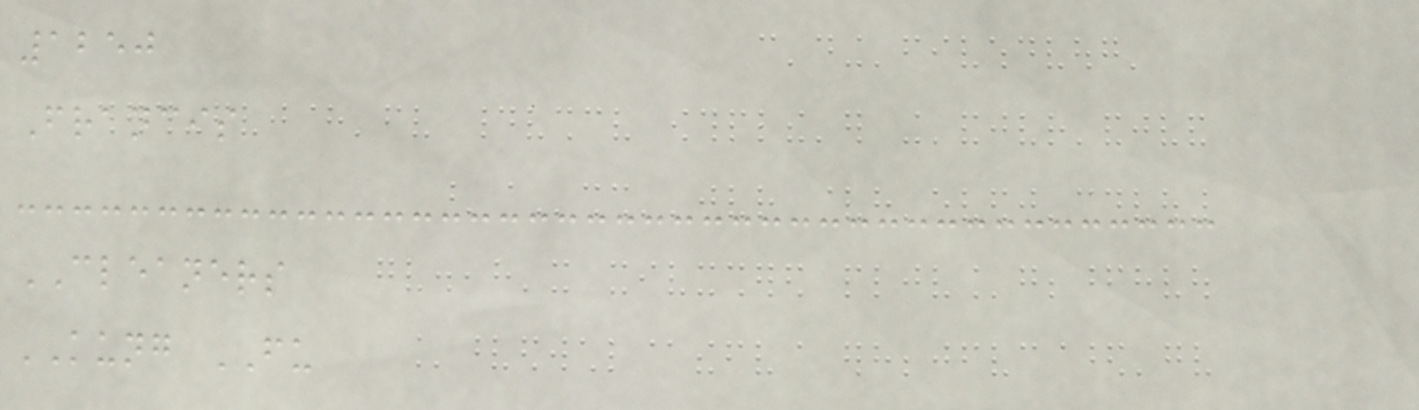1250
Francis
CLEANERS
KUNG FU
